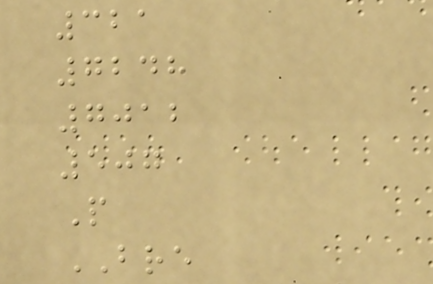321
7248
7012
507
P
BRE
